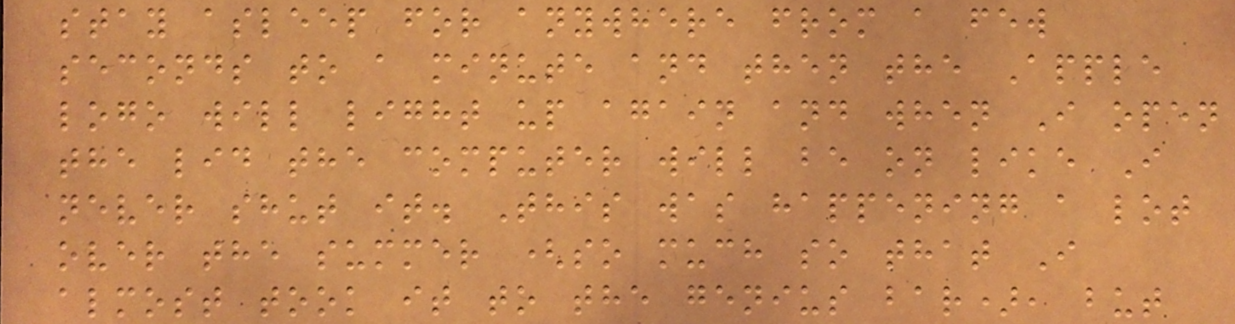stay asleep for anywhere from a few
seconds to a minute and then the Apple
logo will light up again and when I open
the lid the computer will be on like I
never shut it. This was happening a lot
over the summer (so much so that I
almost took it to the genius bar), but
